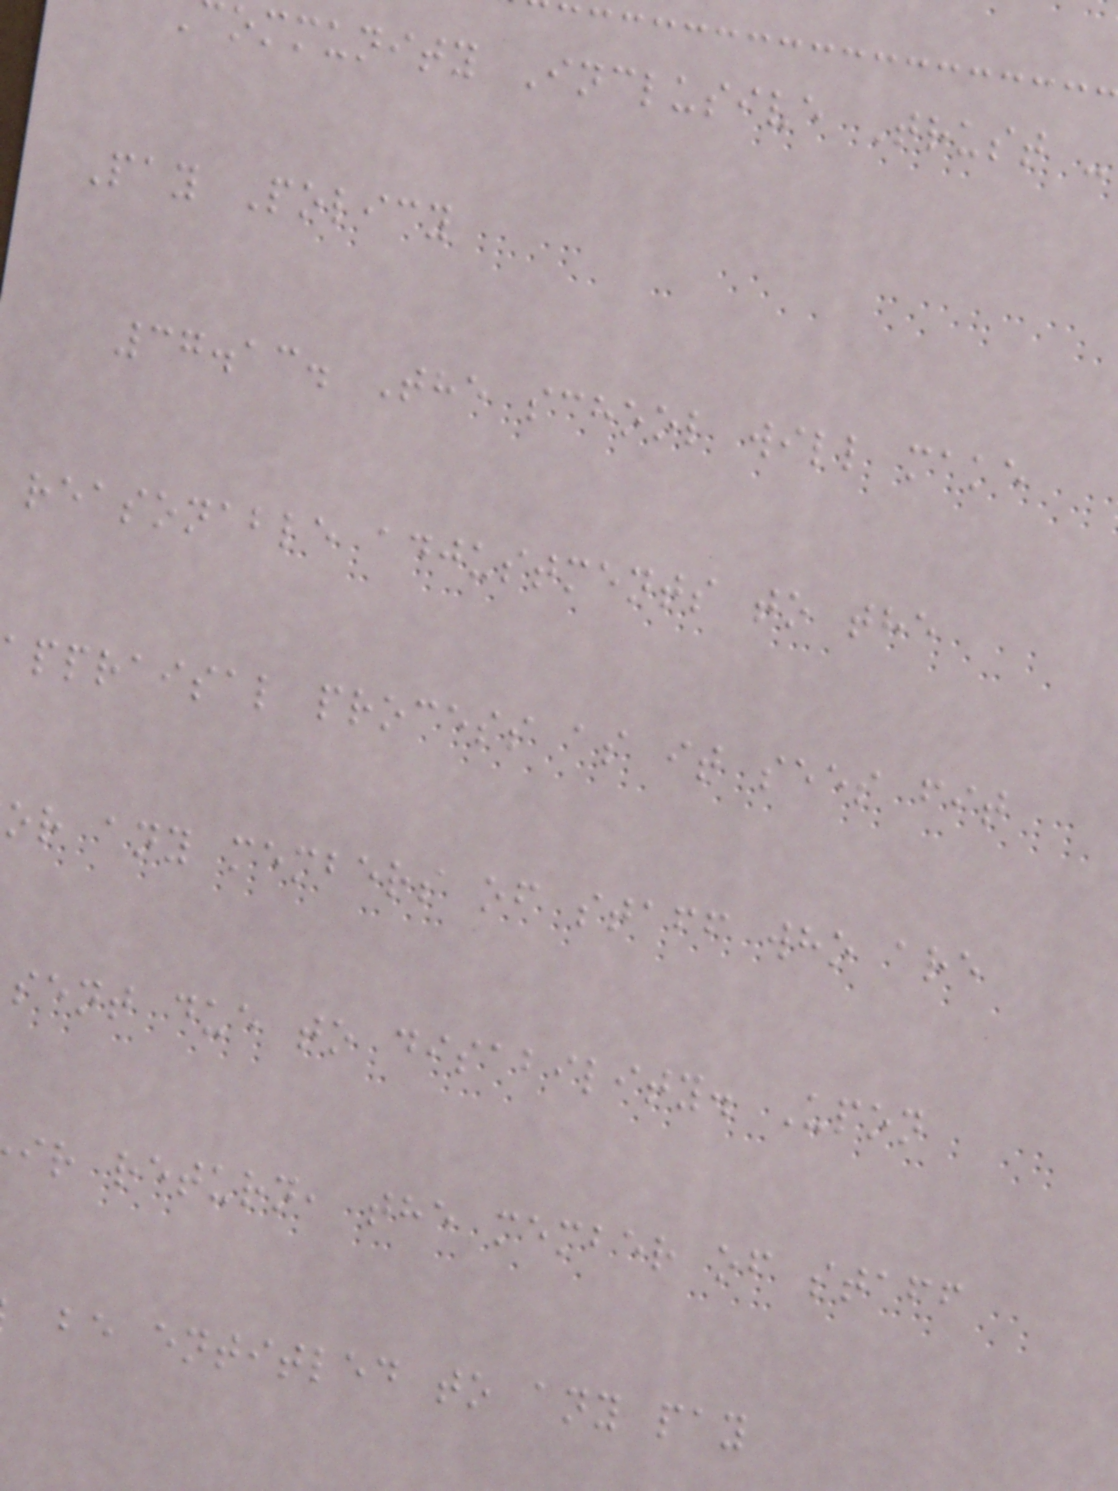ommunity Inclusive Trust -
Pay Policy
37.13. The school will make
reasonable adjustments to the
ppraisal process as it sees fit
or any members of staff who are
sent due to disability. Upon
ir return, the member of staff
be entitled to any pay
